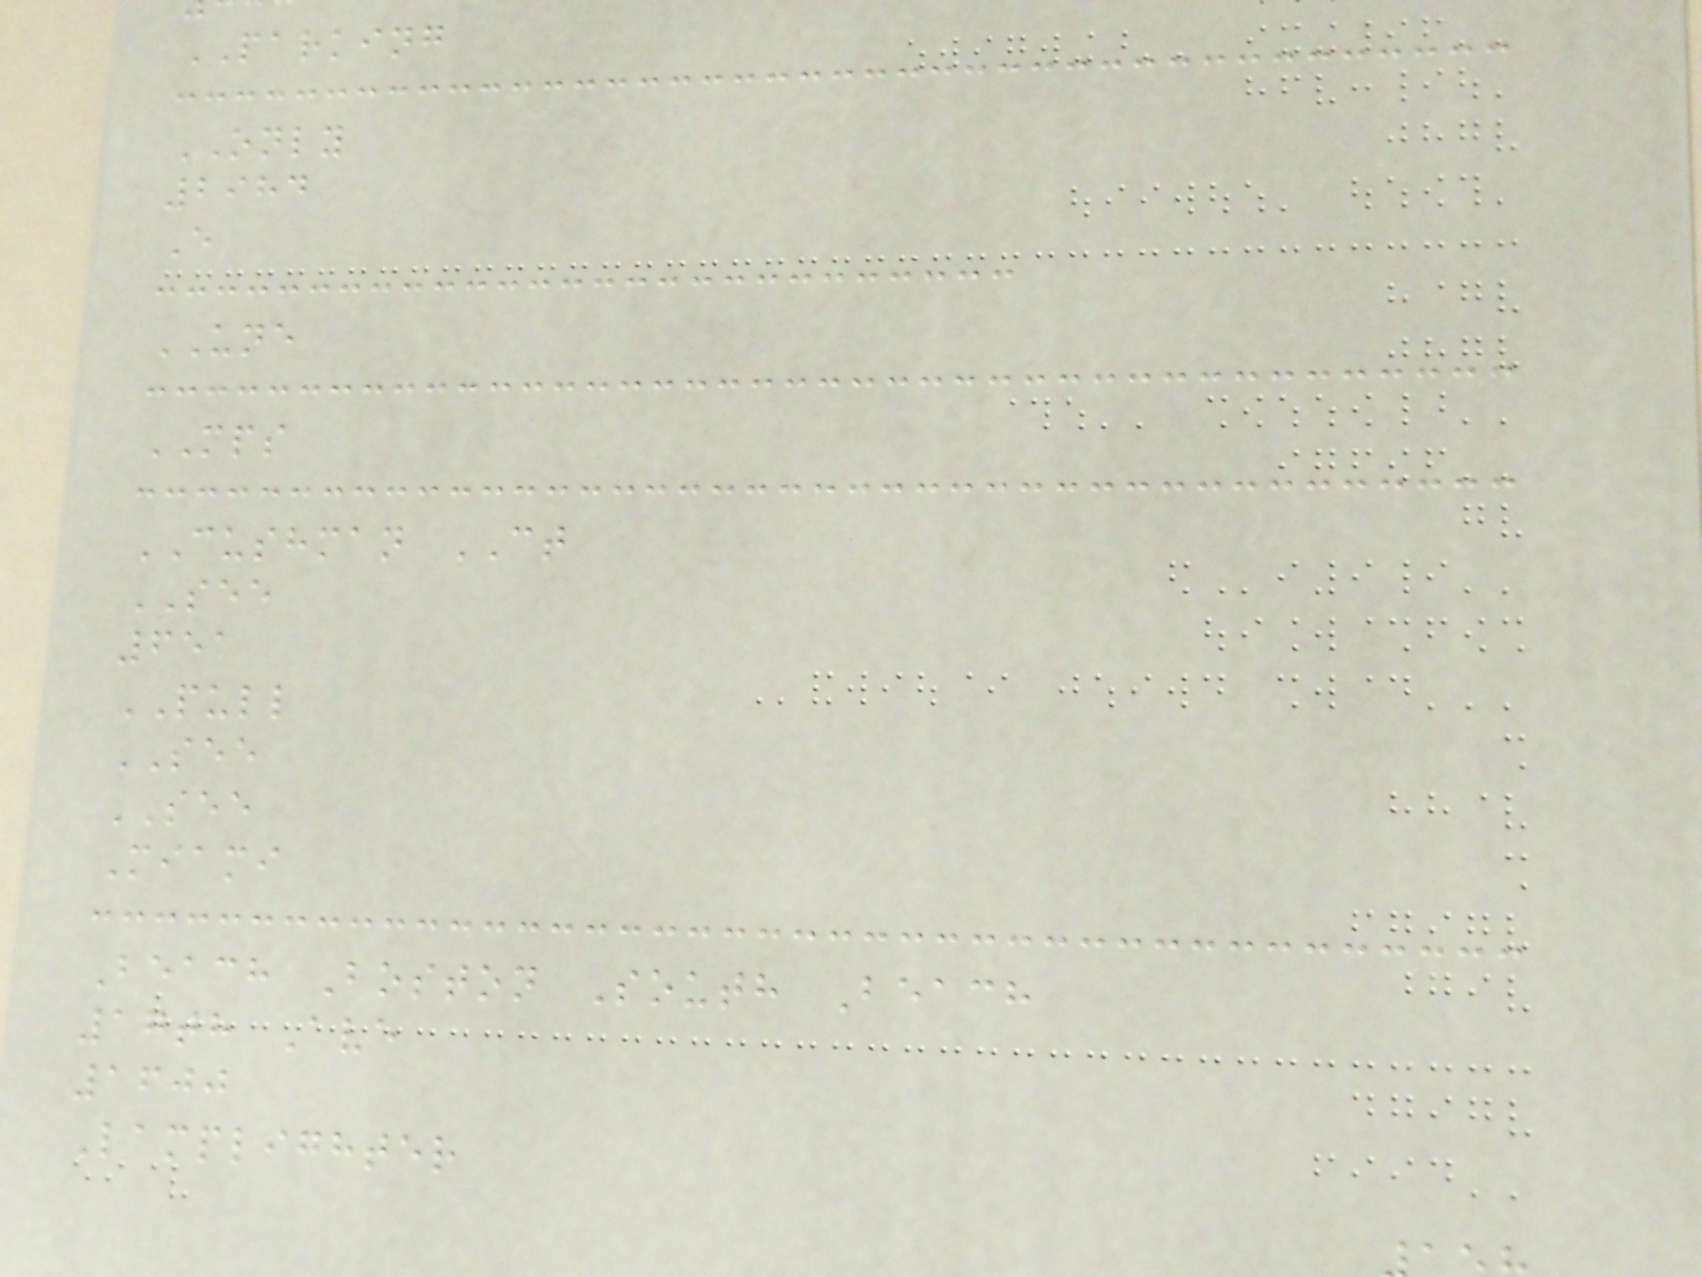PARKING
ONLY
2984
E
UNE
MPS
CUSHMAN CT
SEE
651
PULL
SEE
SEE
Miami
Beach Boston South Beach
17th Ave
1600
Lamplighter
